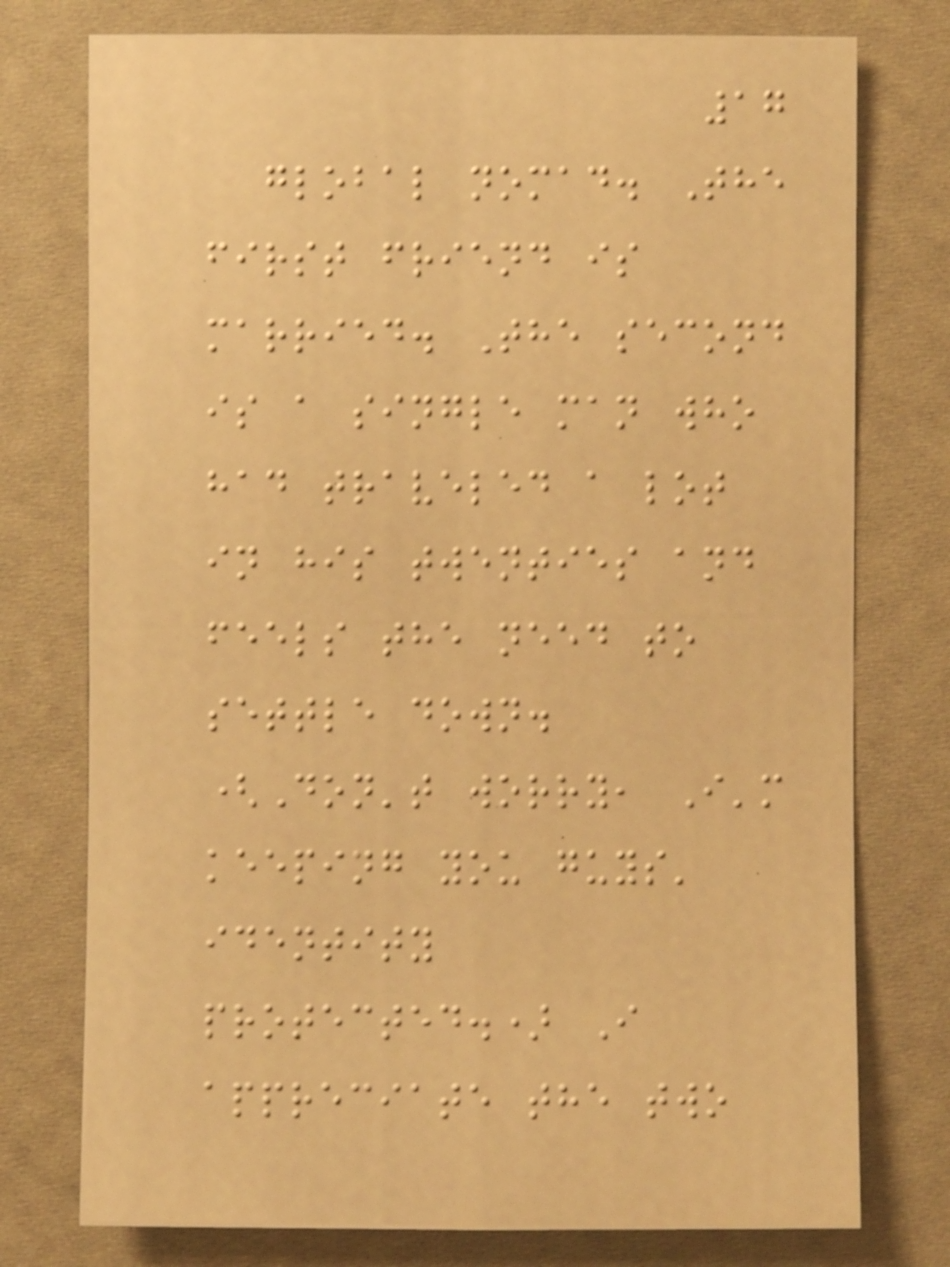17
global nomad. The
first friend is
married. The second
is a single man who
had traveled a lot
in his twenties and
feels the need to
settle down.
(Don't worry, I'm
keeping you guys'
identity
protected.) I
appreciate the two
